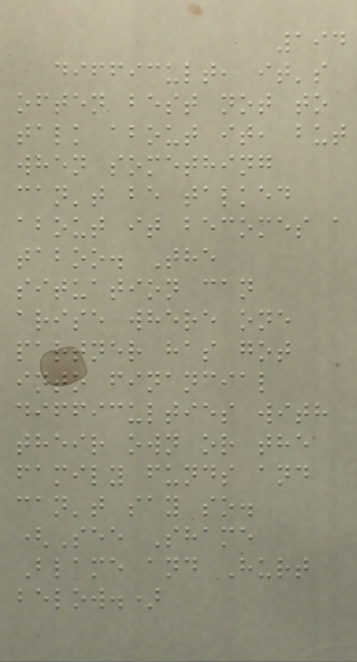194
difficult, it's
often best not to
talk about it, but
when something
can't be talked
about it becomes a
taboo. The
situation can
arise where one
partner has got
into financial
difficulties with
their own or the
family funds and
can't say so.
(See Shame
Blame and Hurt
below.)
